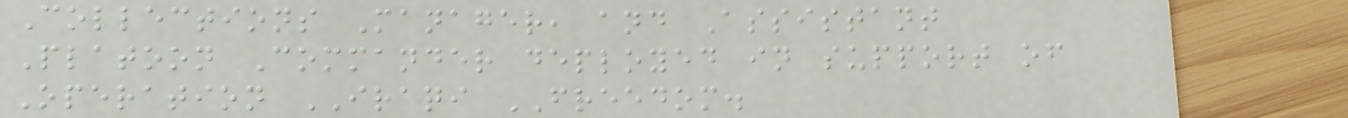Collections Manager, and Assistant
Platoon Commander deployed in support of
Operation IRAQI FREEDOM.
